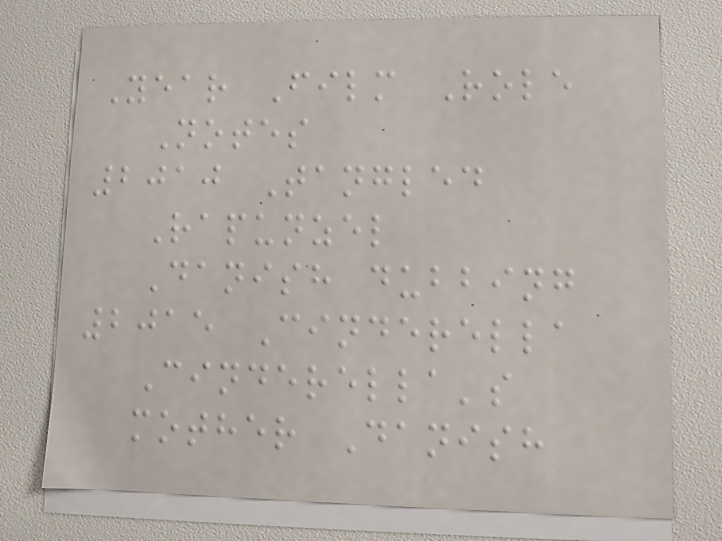Year Film Role
Notes
2010 Tangled
Rapunzel
Danish dubbing
2015 Cinderella
Cinderella's
mother Danish
